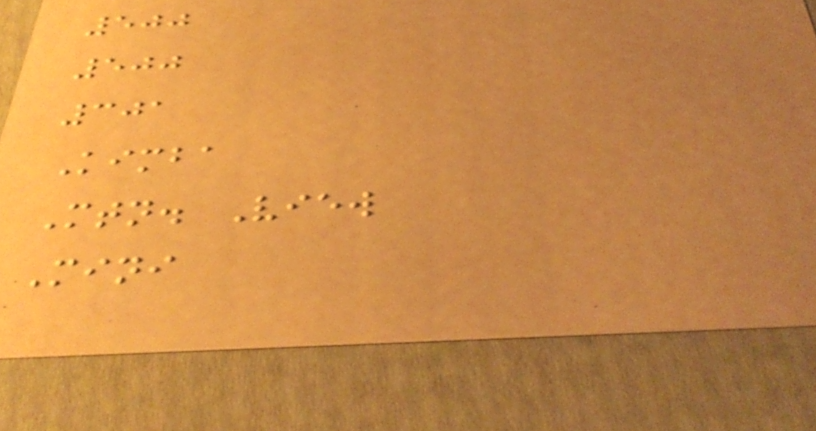500
500
301
Kimba
Mtn. View
Mini
